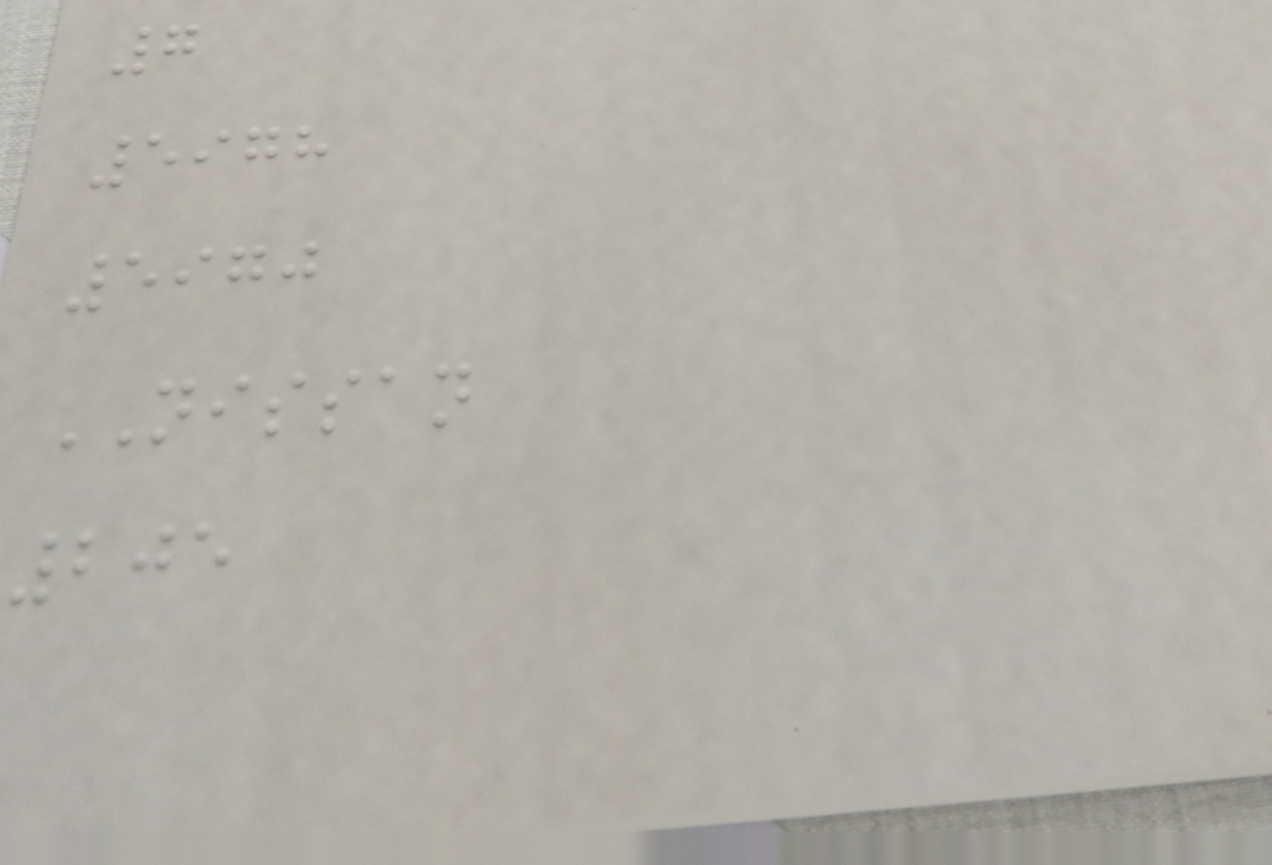7
5978
5970
NISSAN
205
